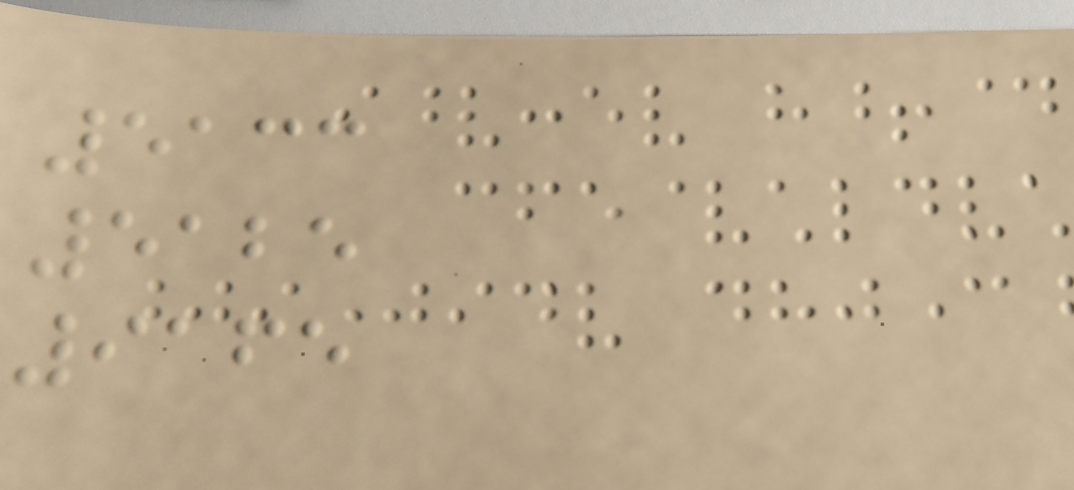5133
5125
9165
